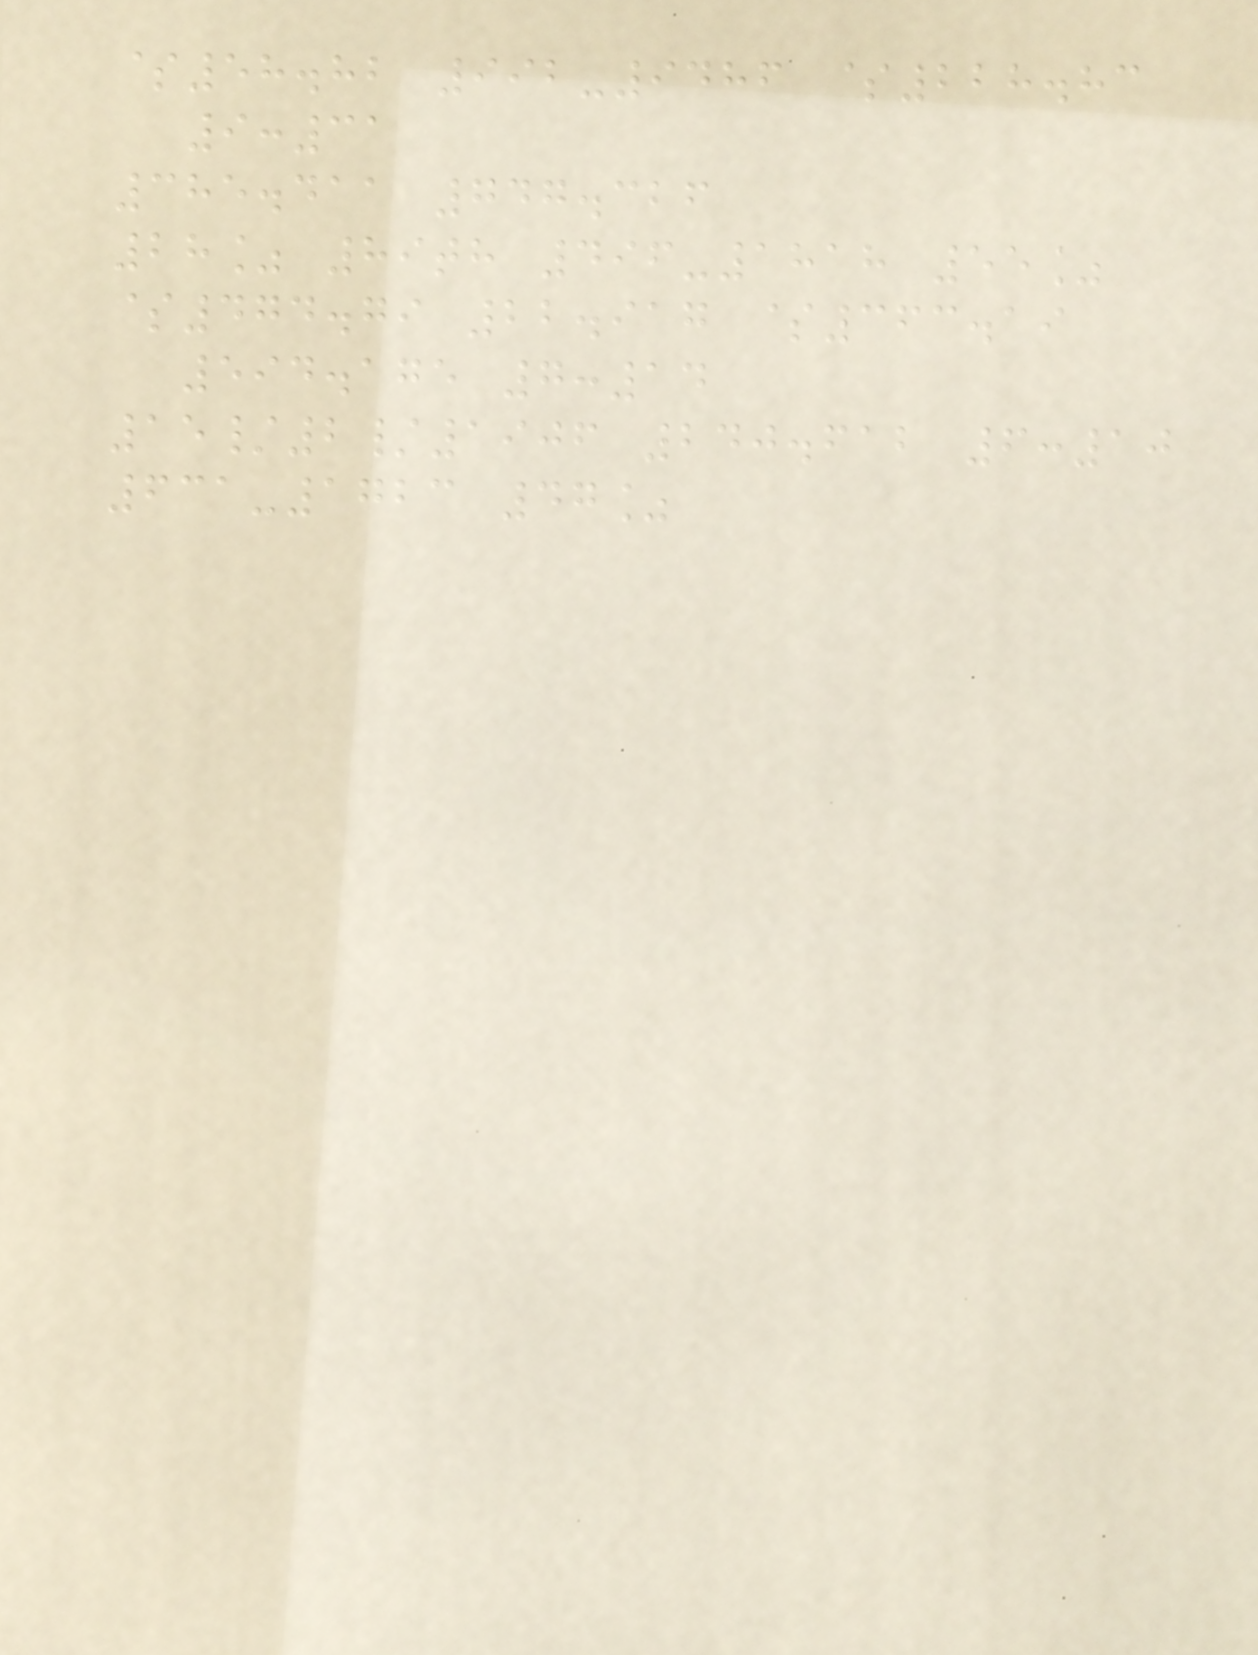$58.82 992-9486 $228.83
9:31
385.411 747.326
28% 89th 496-1818 55%
$474.79 22.917 $363.19
594.175 7:14
15/2/1906 240.612 6:10
631-1723 47%
